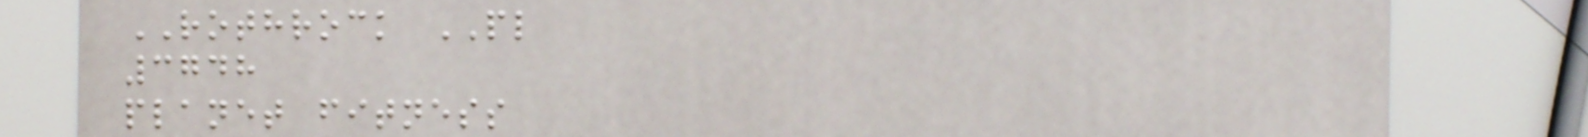ROTHROCK PL
3748
planet fitness
